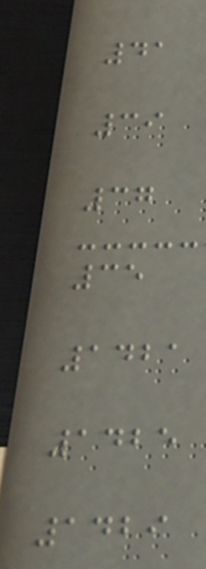41
39
37
35
1421
1425
1429
